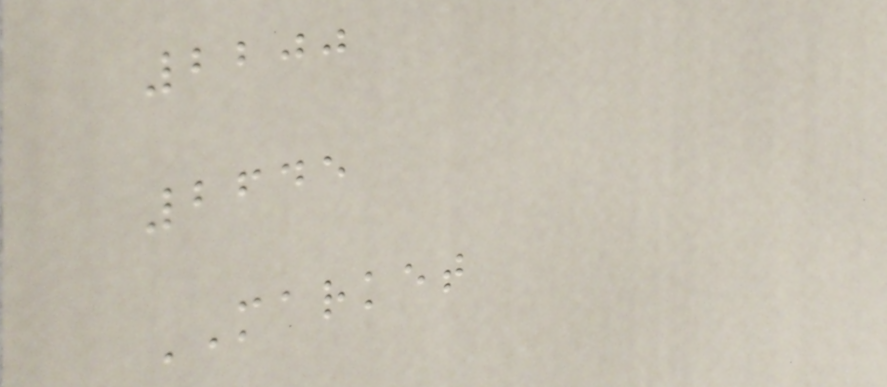2200
2645
MARKET
